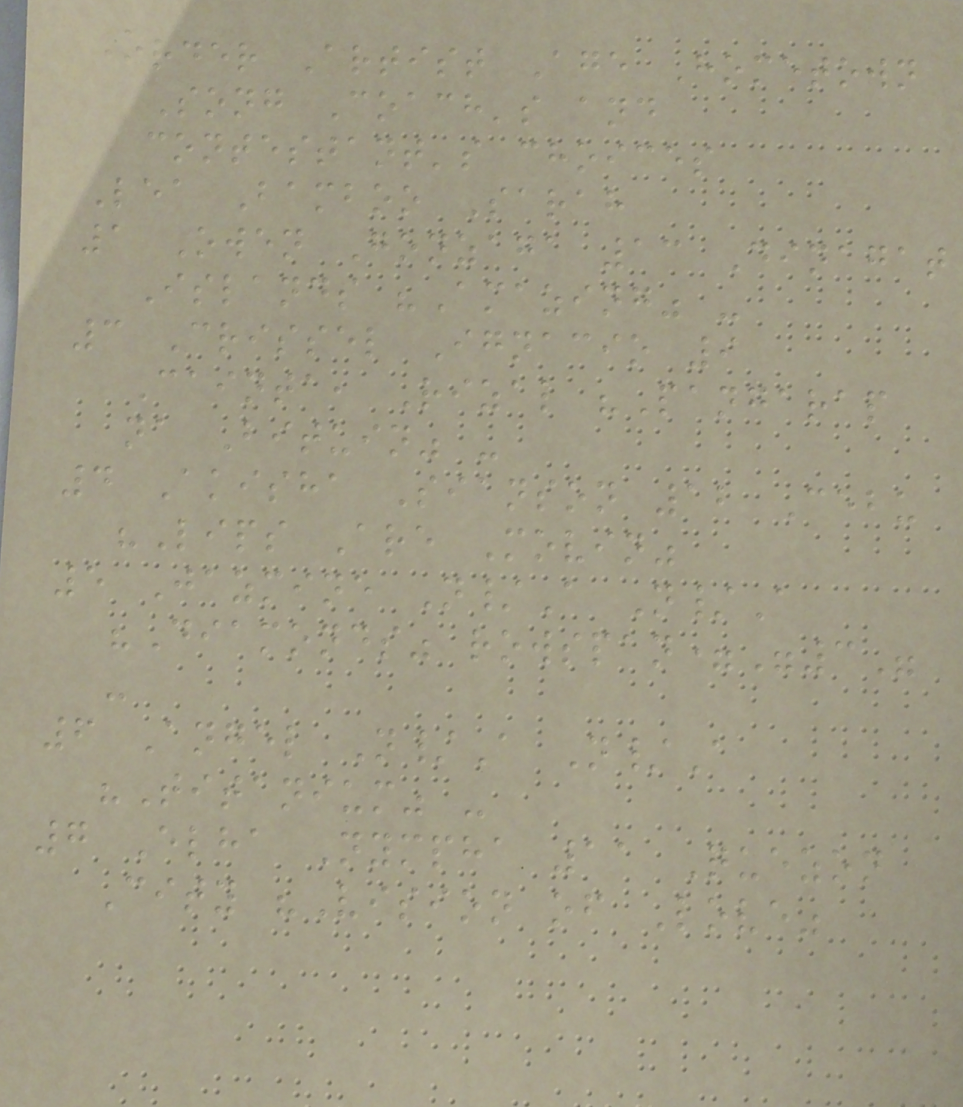Order Artist Age Hometown
Song Coach's and
contestant's choices
Lea Bamboo Sarah
1 Owen Gonzaga 13 Dinagat
Islands "Amazing" -
3 Crissel Ignacio 9
Cainta, Rizal "Pangarap
na Bituin" -
4 Akisha Sianson 12 Cebu
"Lips Are Movin"
5 Jazmine N/A N/A
"Diamonds" rowspan="3"
-
6 Angel N/A N/A
"Titanium" -
7 Elha Nympha 11 Quezon
City "Vision of Love"
